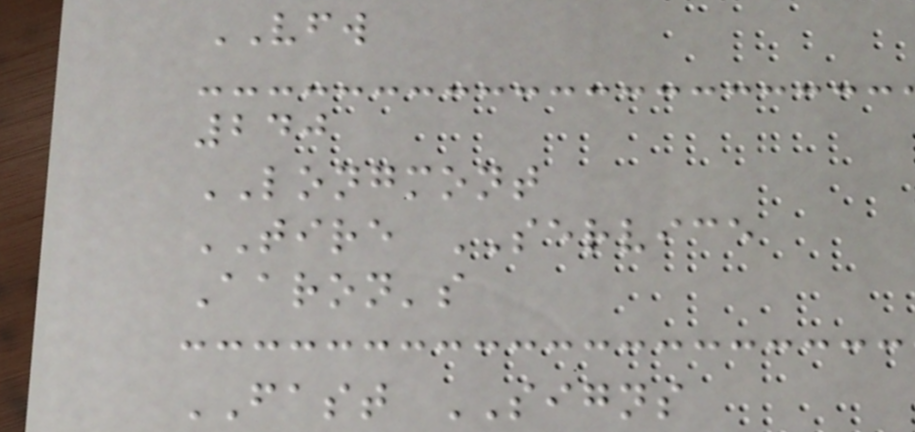VFW
240
LONGMONT
TIRE SERVICE
Aaron's
FAST SIGNS
